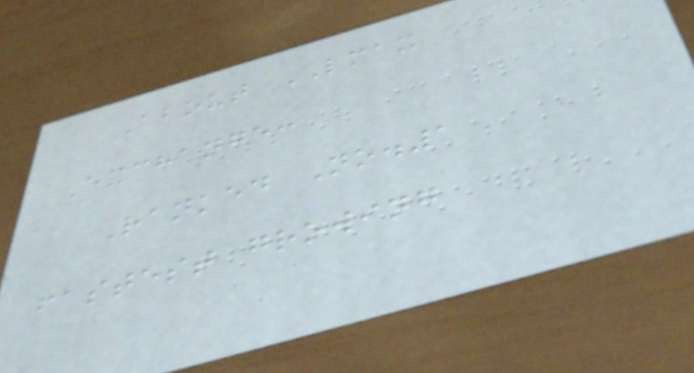About LMAX
Exchange:
Ranked No.1
fastest growing
